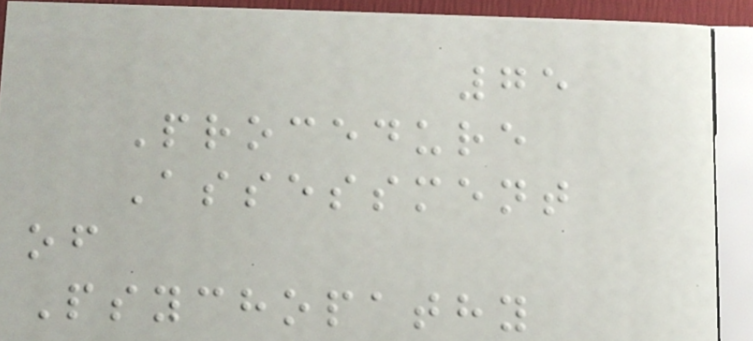75
Procedure
Assessment
of
Psychopathy
